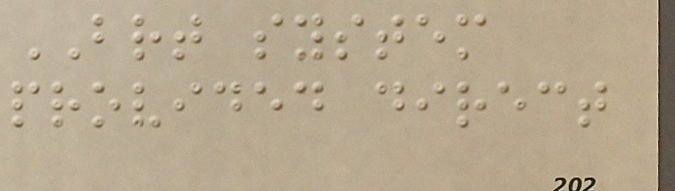BRT system
provided direct
